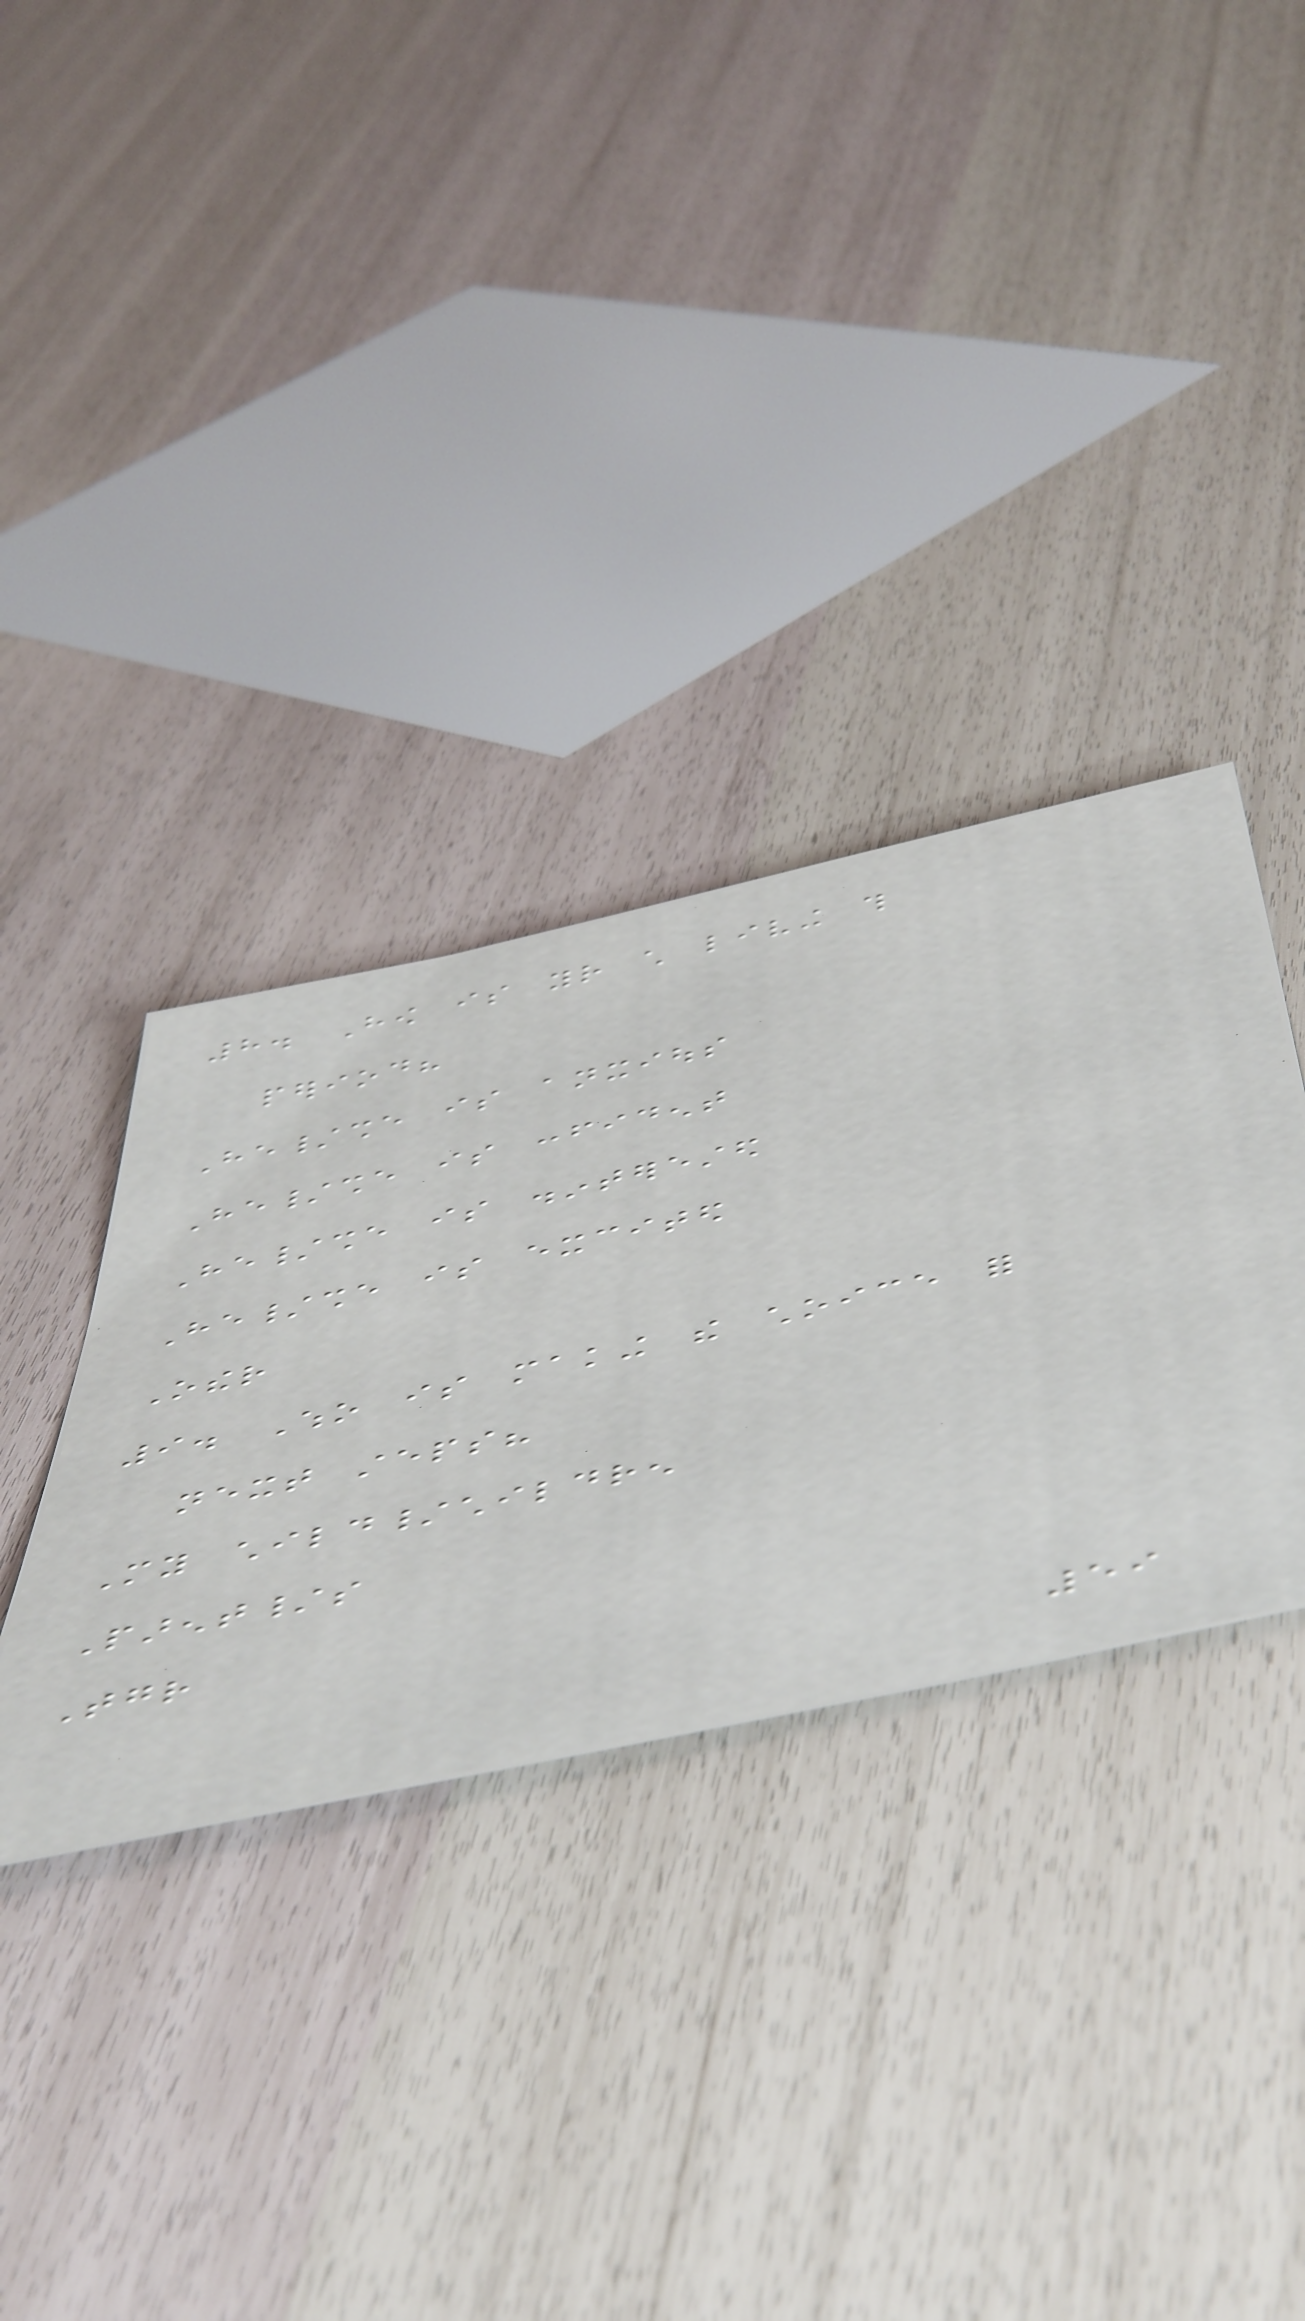8. How is your child living this
period?
He/she is anxious
He/she is confident
He/she is disinterested
He/she is excited
Other
9. Who is making the choice for
next steps?
My child/children
Parent/s
Together
59
